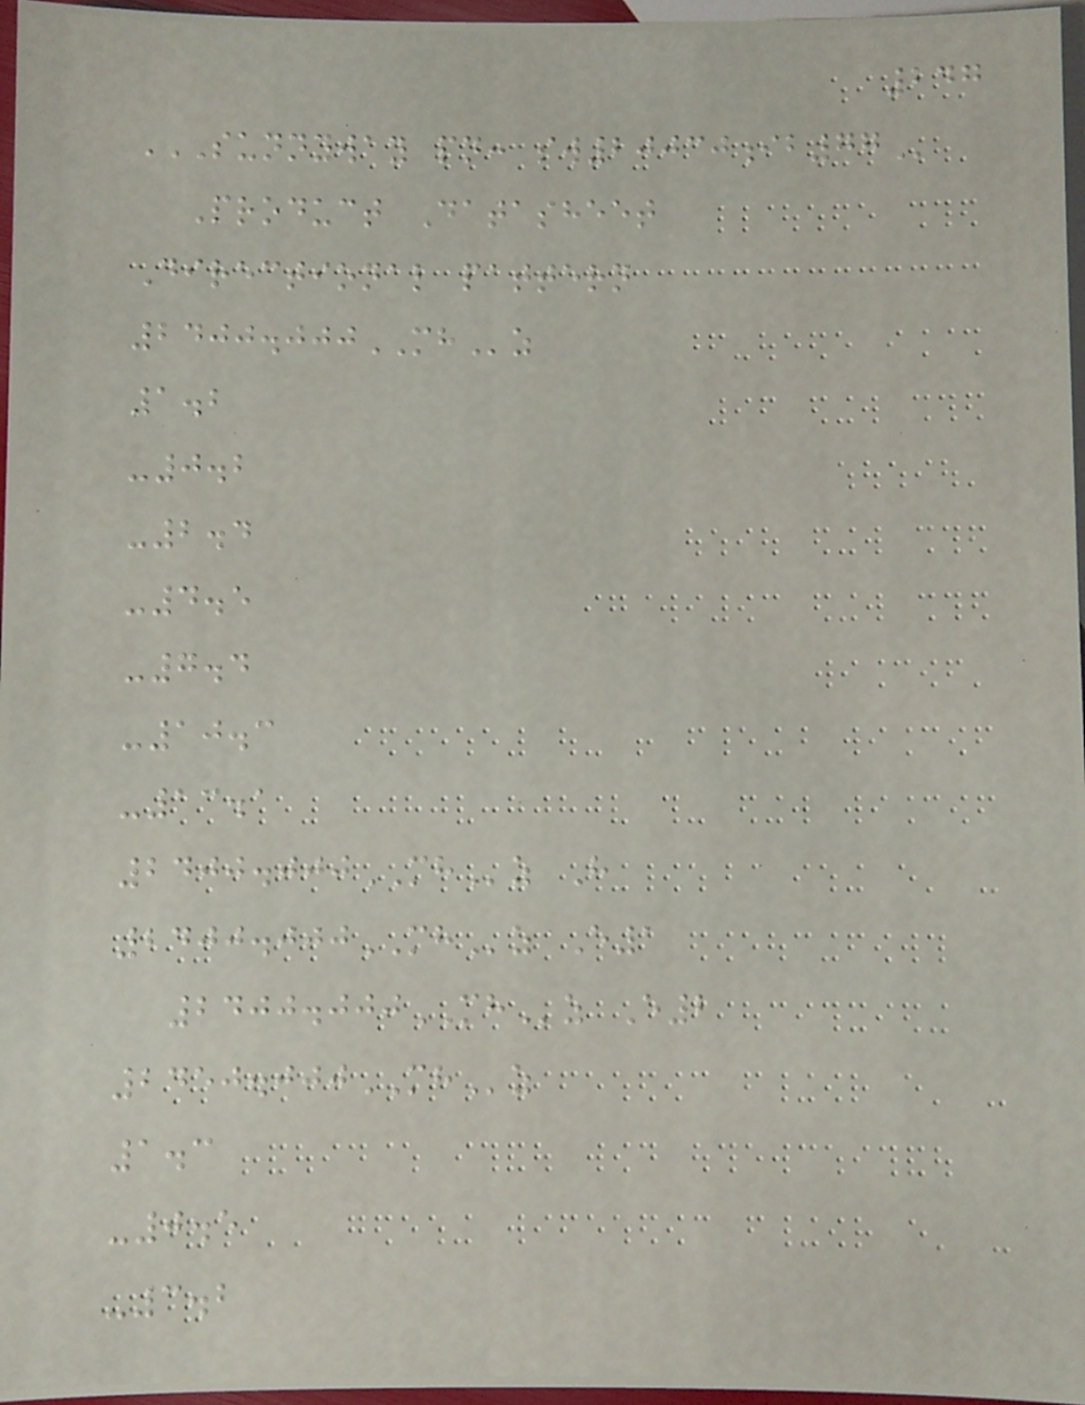247
SUNNYWAY PN: SW20030IB77
Product Datasheet
Directional pattern
2400.000MHz
1.2
-0.2
-2.4
-4.5
-7.4
-10.3
-13.1
2400.000MHz H
2400.000MHz E1
2400.000MHz E2
2450.000MHz
1.3
-0.5
-3.2
